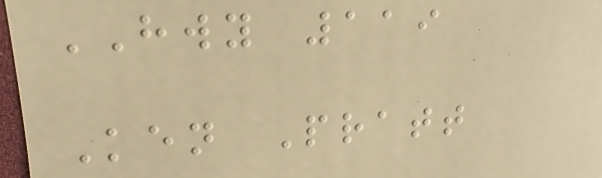HWY 119
Ken Pratt
